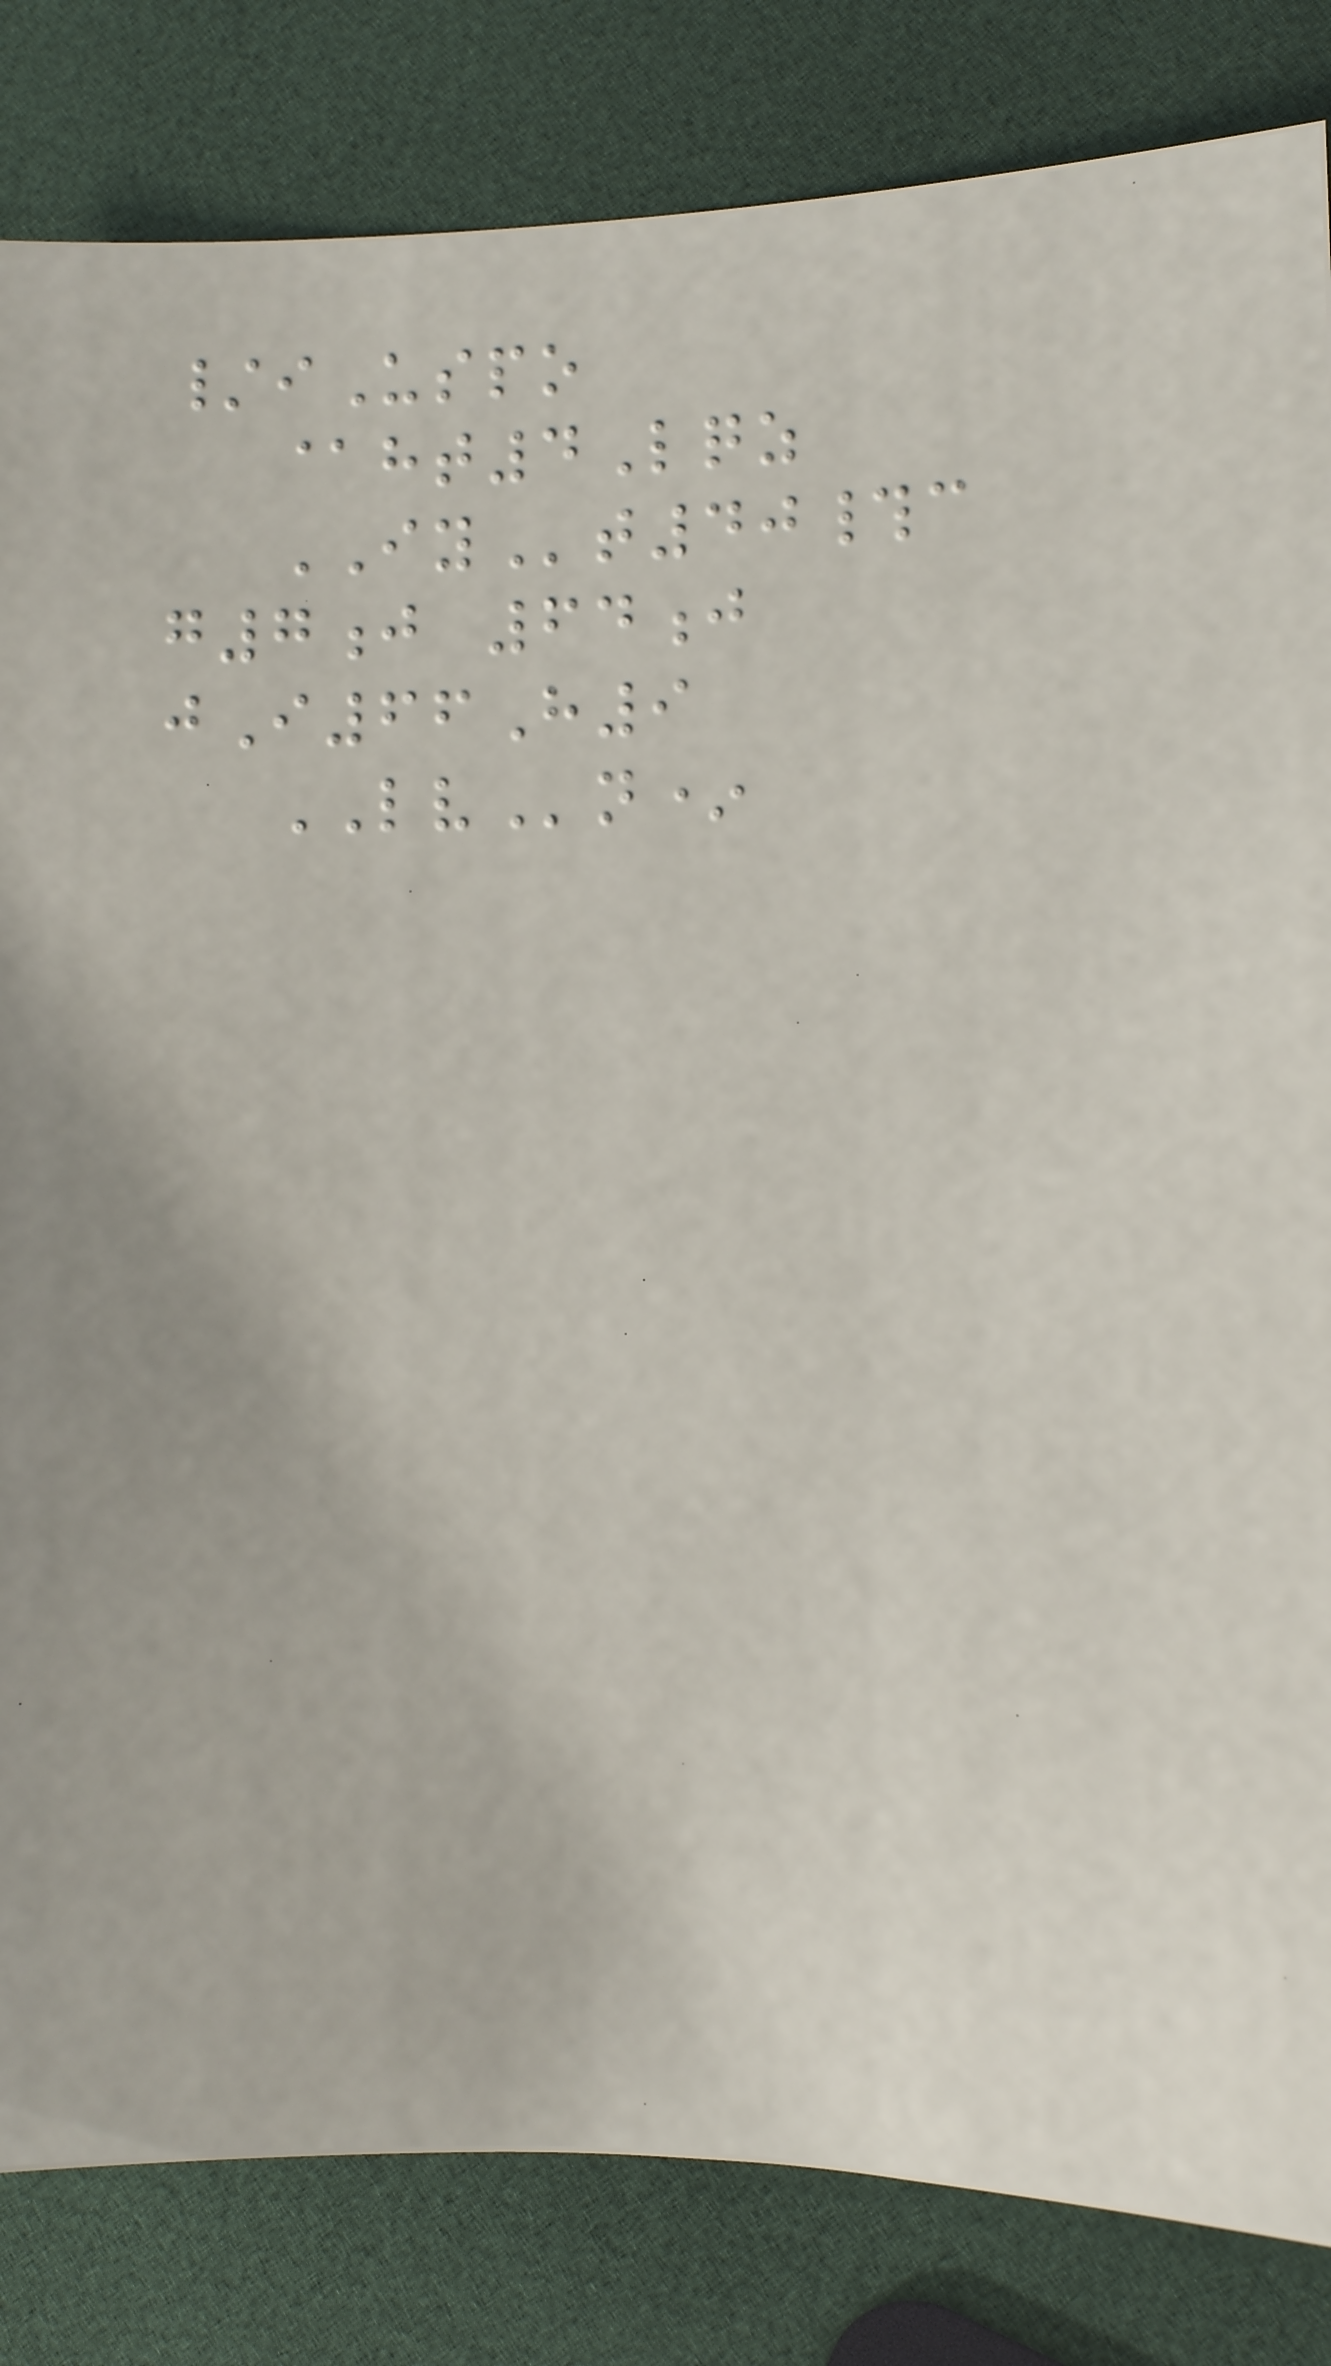/iUspo
@ht4Lqz
IYt40#c
g7j 64j
jI66H9
LVn*
